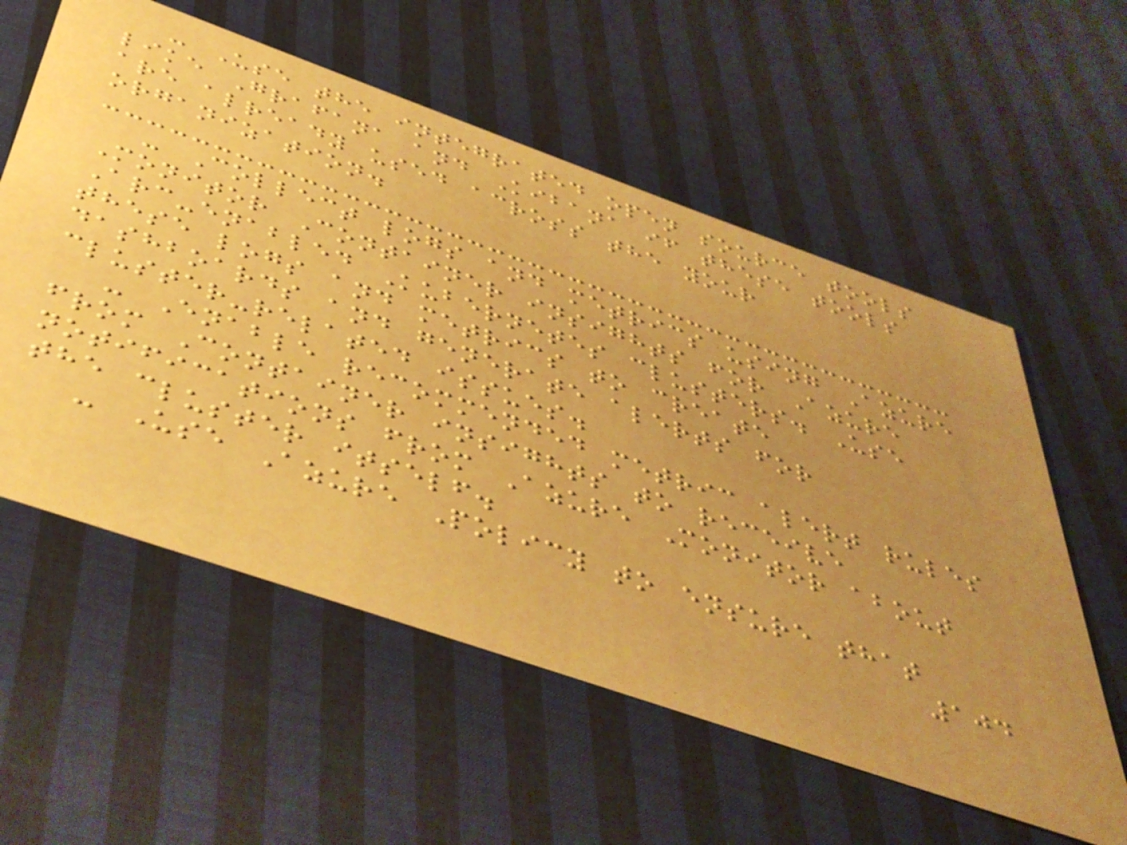- Use the integrated open source tools
like Grafana and Kibana if these tools
are already used across the your
organization.
- Collect logs and metrics using Azure
Monitor Container insights for Azure
Arc-enabled Kubernetes clusters. Use
these logs and metrics to create
dashboards and generate alerts for
cluster-related issues.
- Enable recommended metric alert rules
from Container insights to receive
notifications from Azure Monitor about
the cluster itself.
- Use Azure Policy to ensure that
104
